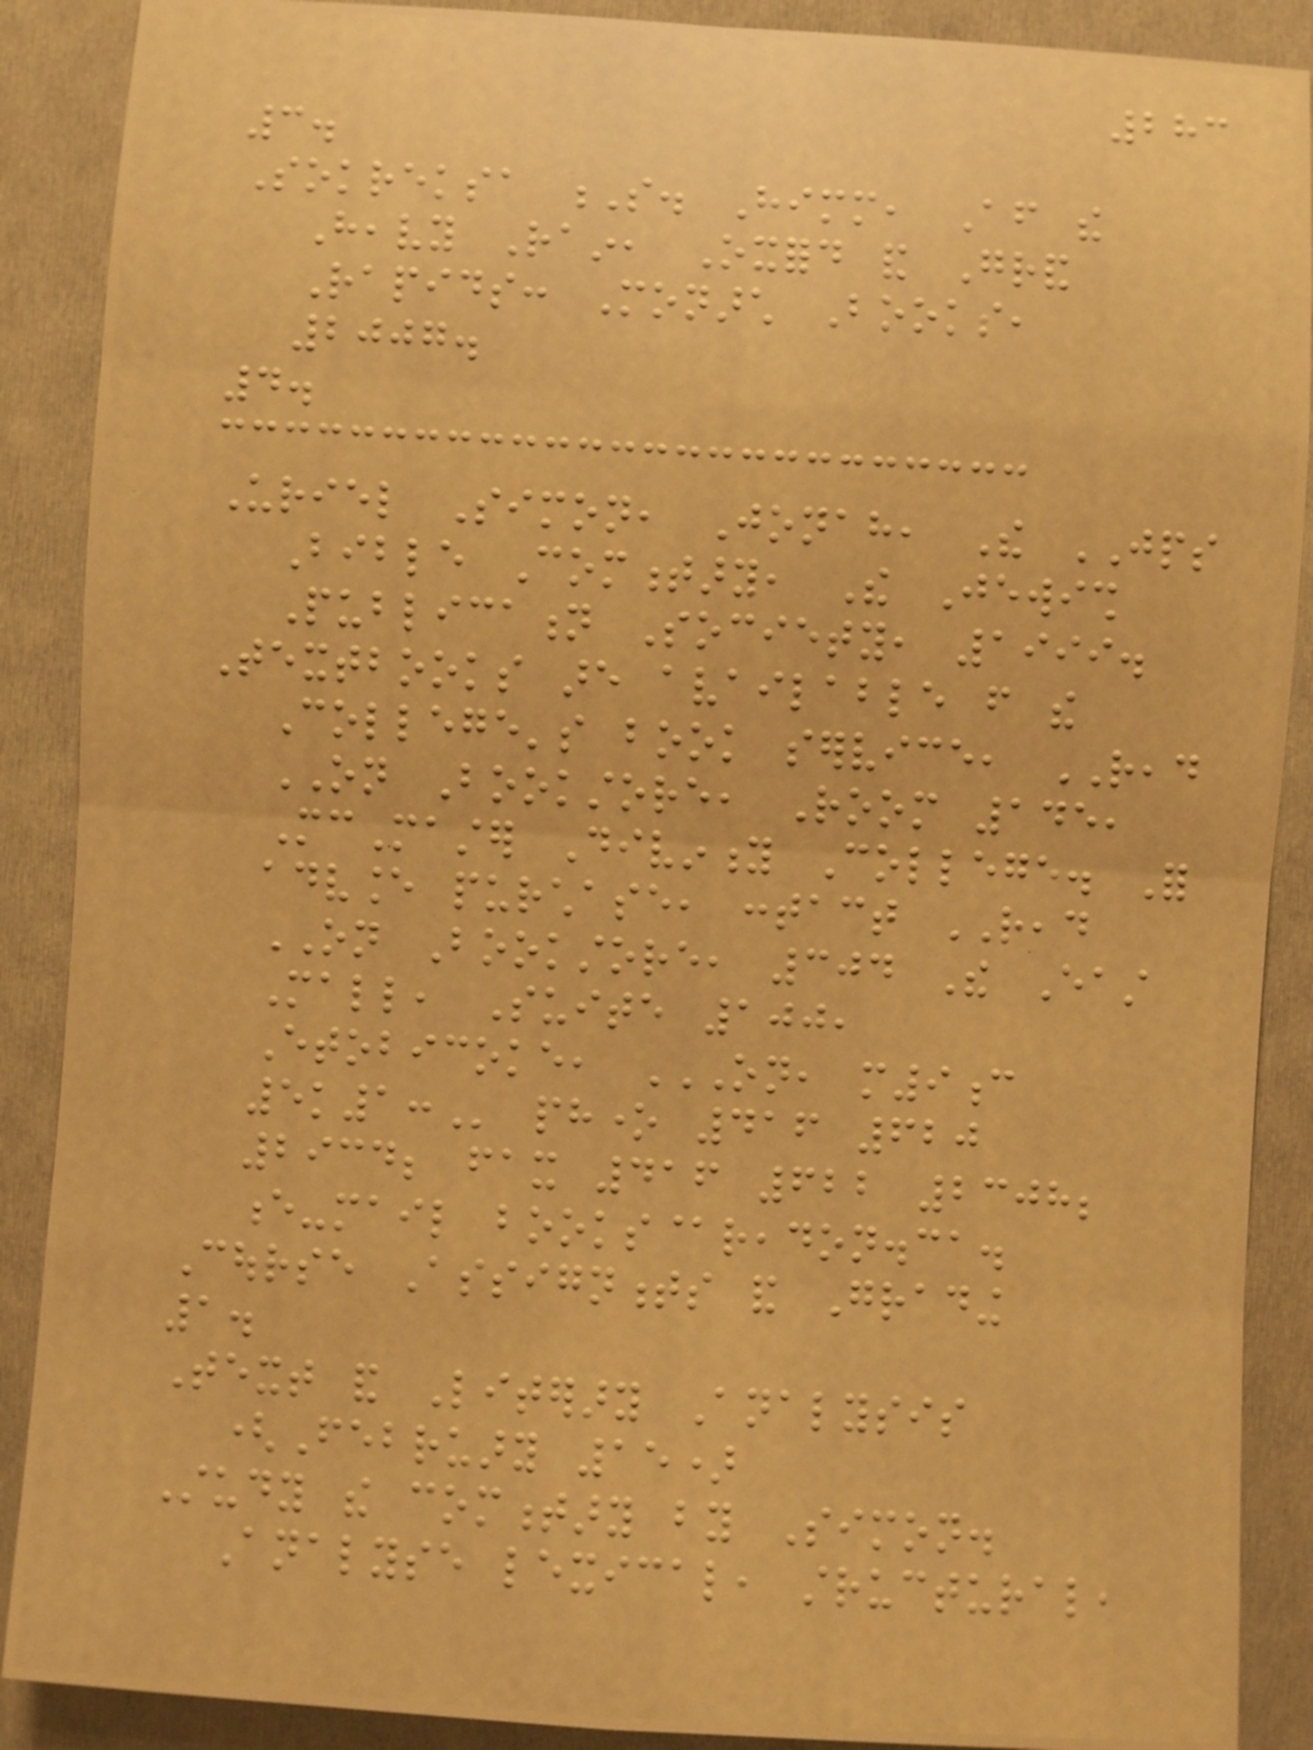283
3.
Sokreksa S. Himm, After the
Heavy Rain, Oxford and Grand
Rapids: Monarch Books,
2007.
4.
Uriel Simon, Jonah, The JPS
Bible Commentary, The Jewish
Publication Society, 1999.
Textbooks are available from the
College's book service, READ
ON Bookstore, Room 145,
McMaster Divinity College. For
advance purchase, contact READ
ON Bookstore, 304 The East
Mall, Suite 100,
Etobicoke, ON, M9C
5K1: phone 416 620
2934; fax 416 622 2308;
e-mail books@readon.ca.
Course Assignments and Grading
1.
Text and Literary Analysis
(February 15)
Study the commentary by Simon.
Analyse lexical, structural,
